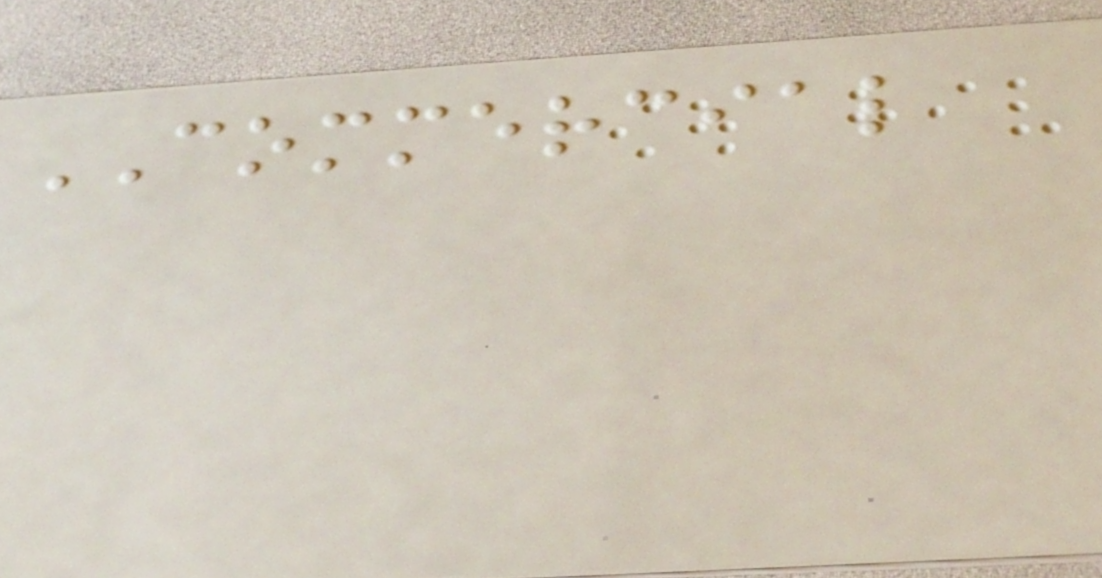COMMERCIAL
